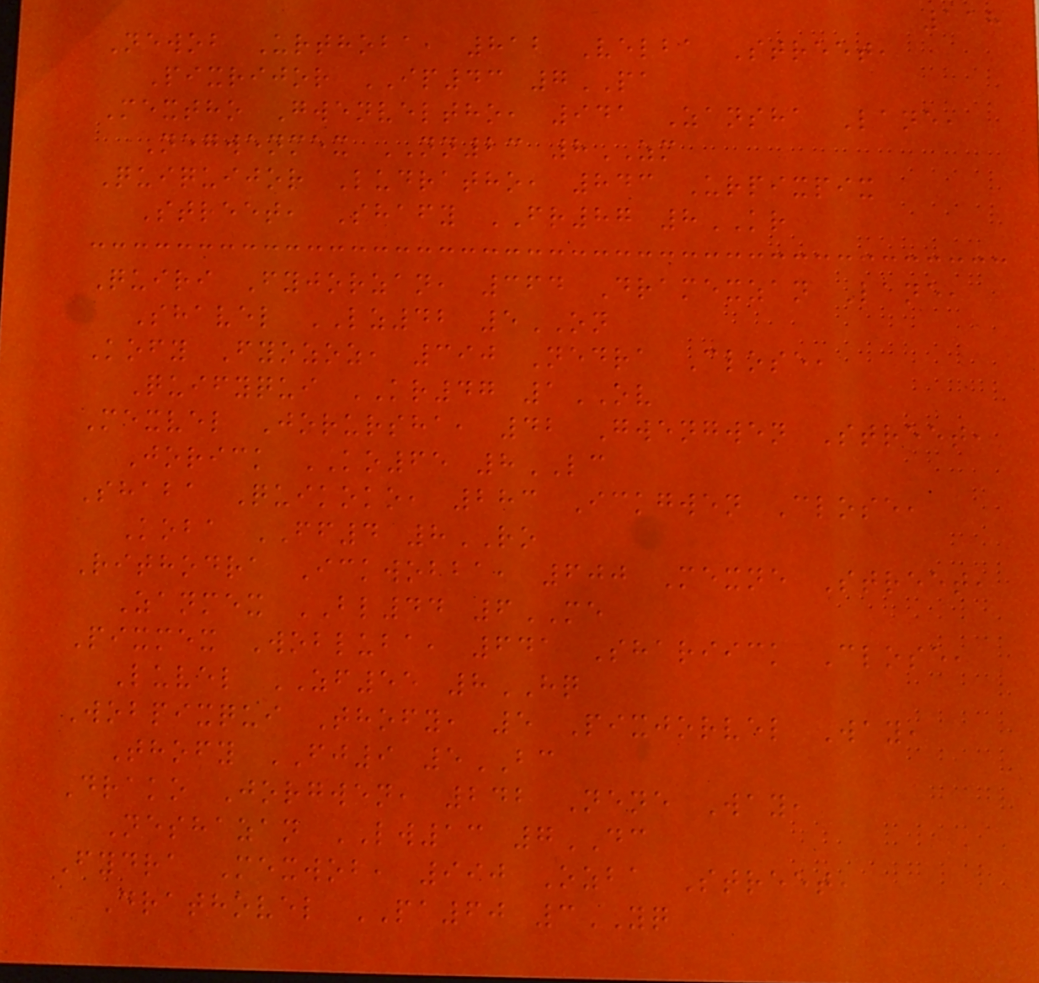118
Newob Urthoba, 812 Velba Street,
Pixrijor IP43 7PA
Mextho Gwenveltho, 941 Zansha Lane,
Negwenmex NN23 8ZM
Quiquijor Ludratho, 843 Urpixpix
Street, Shafy FR87 8KR
Quiri Fyjorzan, 364 Dramexzan Lane,
Shavel LZ42 5ON
Kofy Fyozoz, 390 Nedra Close,
Quifyqui KR47 1OV
Mexvel Jorursha, 42 Gwengwen Street,
Jorick KO65 8LC
Shaba Quikoko, 283 Ickgwen Close,
Koba FF4 8RO
Rithodra Ickwobba, 600 Mexne Street,
Zanmex BL44 6ME
Pixmex Wobluba, 641 Shariick Close,
Luvel ZF55 8HQ
Wobpixqui Thofy, 5 Pixjorvel Way,
Thofy FJ9 5BC
Drako Jorgwen, 242 Nene Way,
Neshazan LW13 7DC
Fydra Mexwob, 990 Ozba Street,
Drathovel PA60 3YQ
